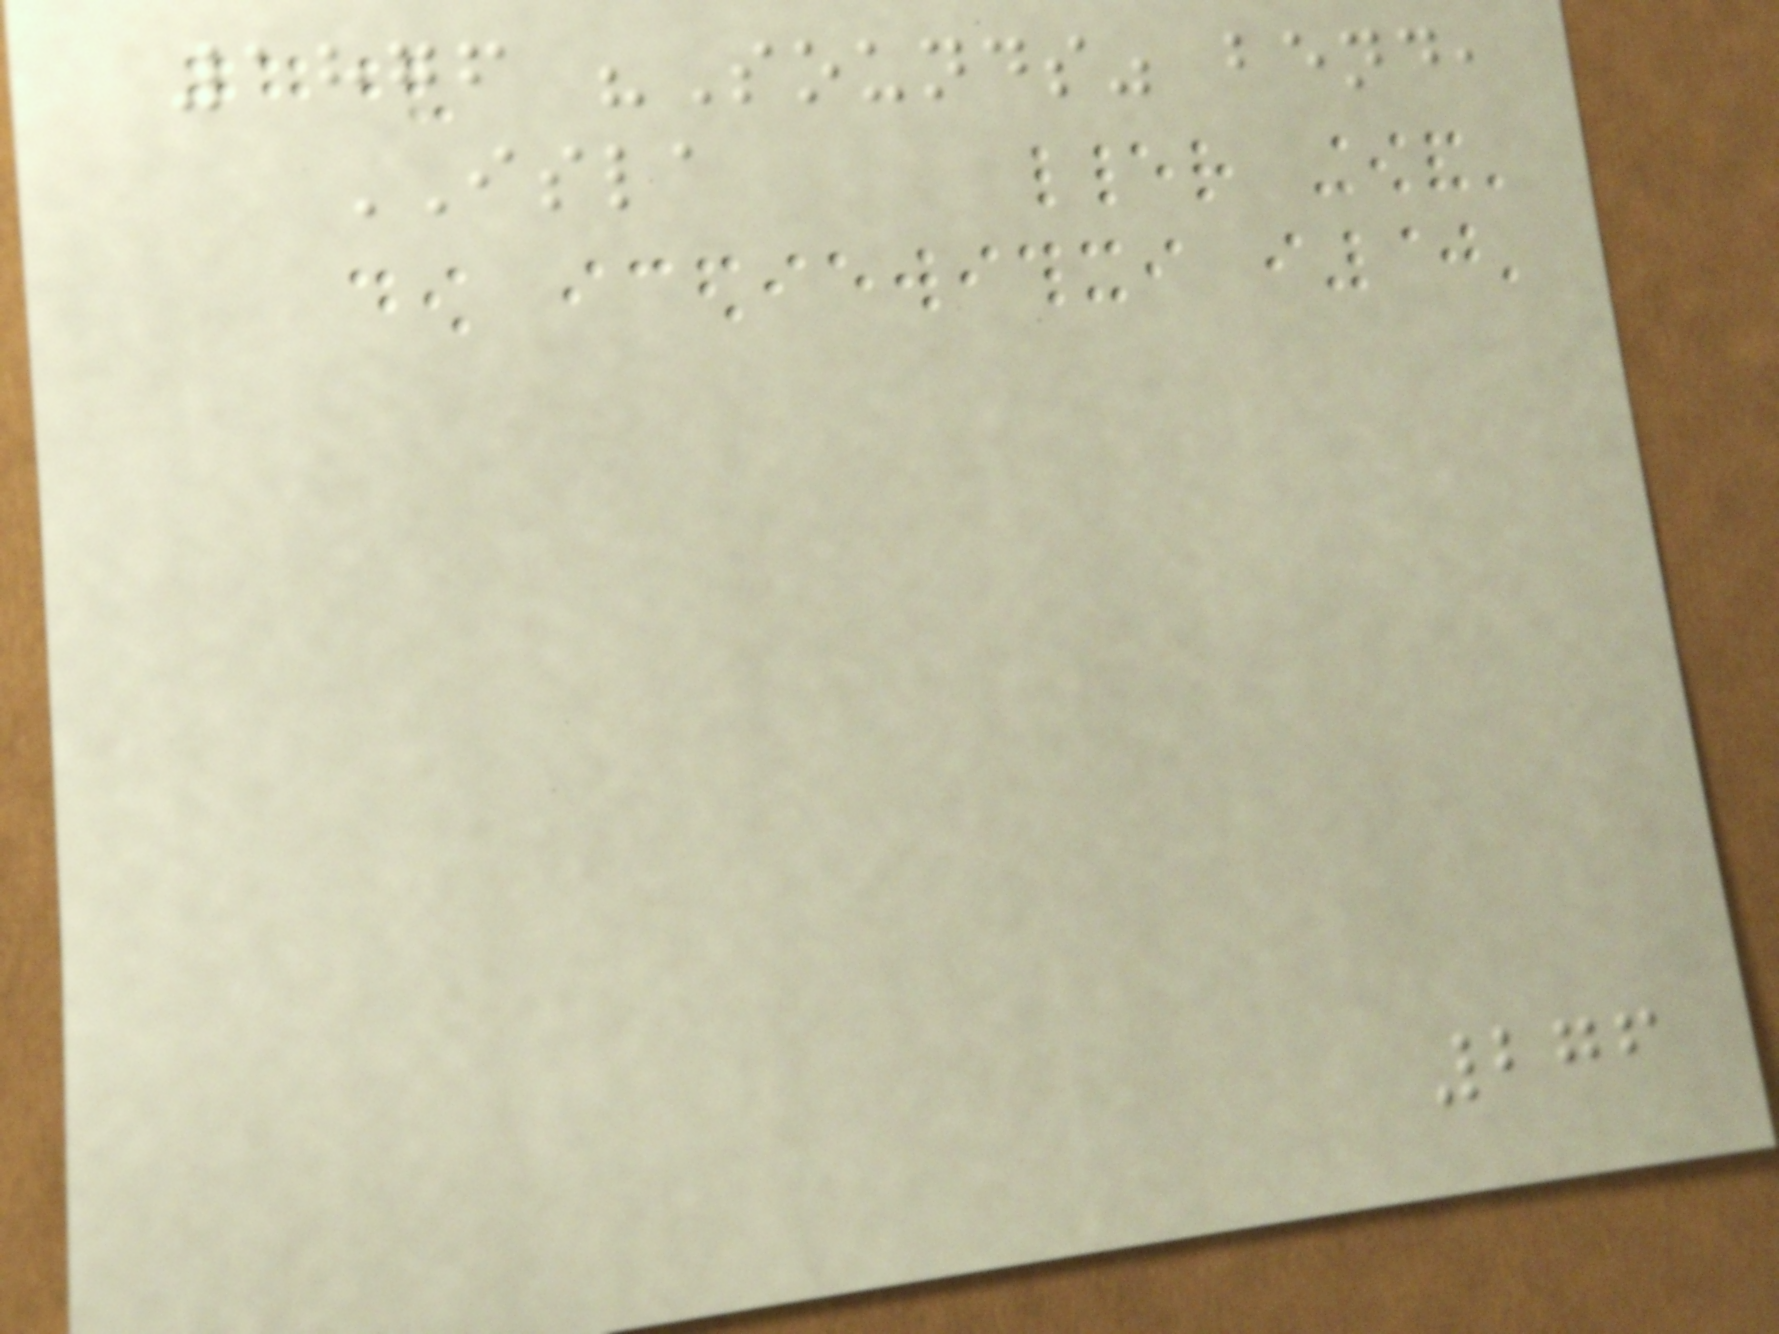1876 "Sounds" bend,
ISLA
276
